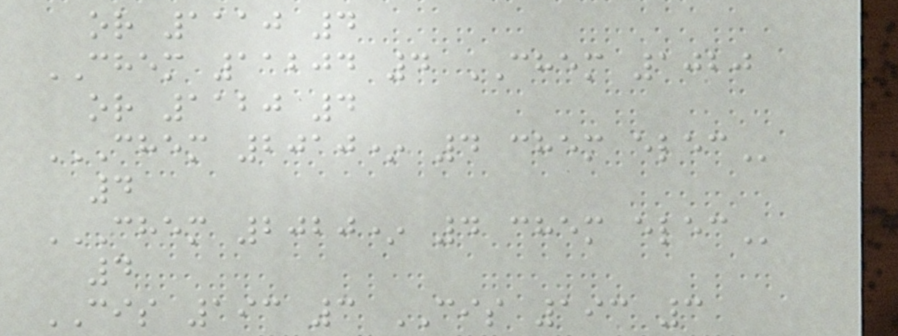or 1110 4
CHEM 11204 4 CHEM 1020
or 1120 4
CHEM 2010* 4 CHEM ELEC
4
CHEM 2020* 4 CHEM ELEC
4
CIS 193 3 CIS 193 3
